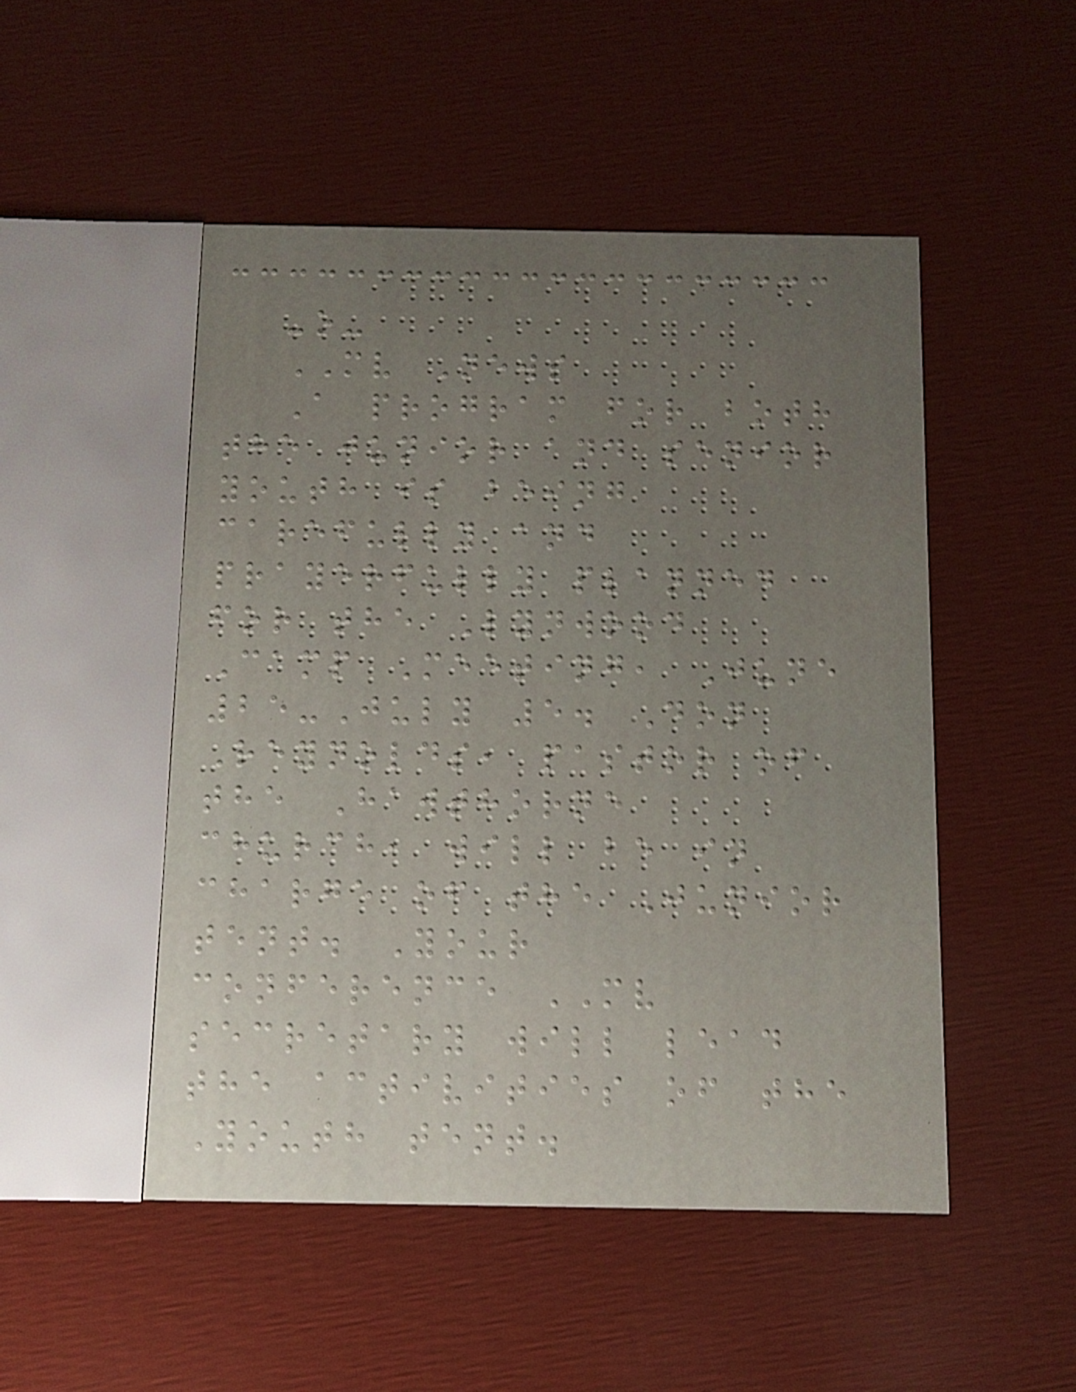-o-
MV News
A program for both
the junior and senior
youth is being
carefully and
prayerfully planned
for the Lynwood
Camp Meeting, June
25-July 5. Don
Reynolds, pastor of
the Hawthorne
church, will be in
charge of the Junior
tent. Your
conference MV
secretary will lead
the activities of the
Youth tent.
